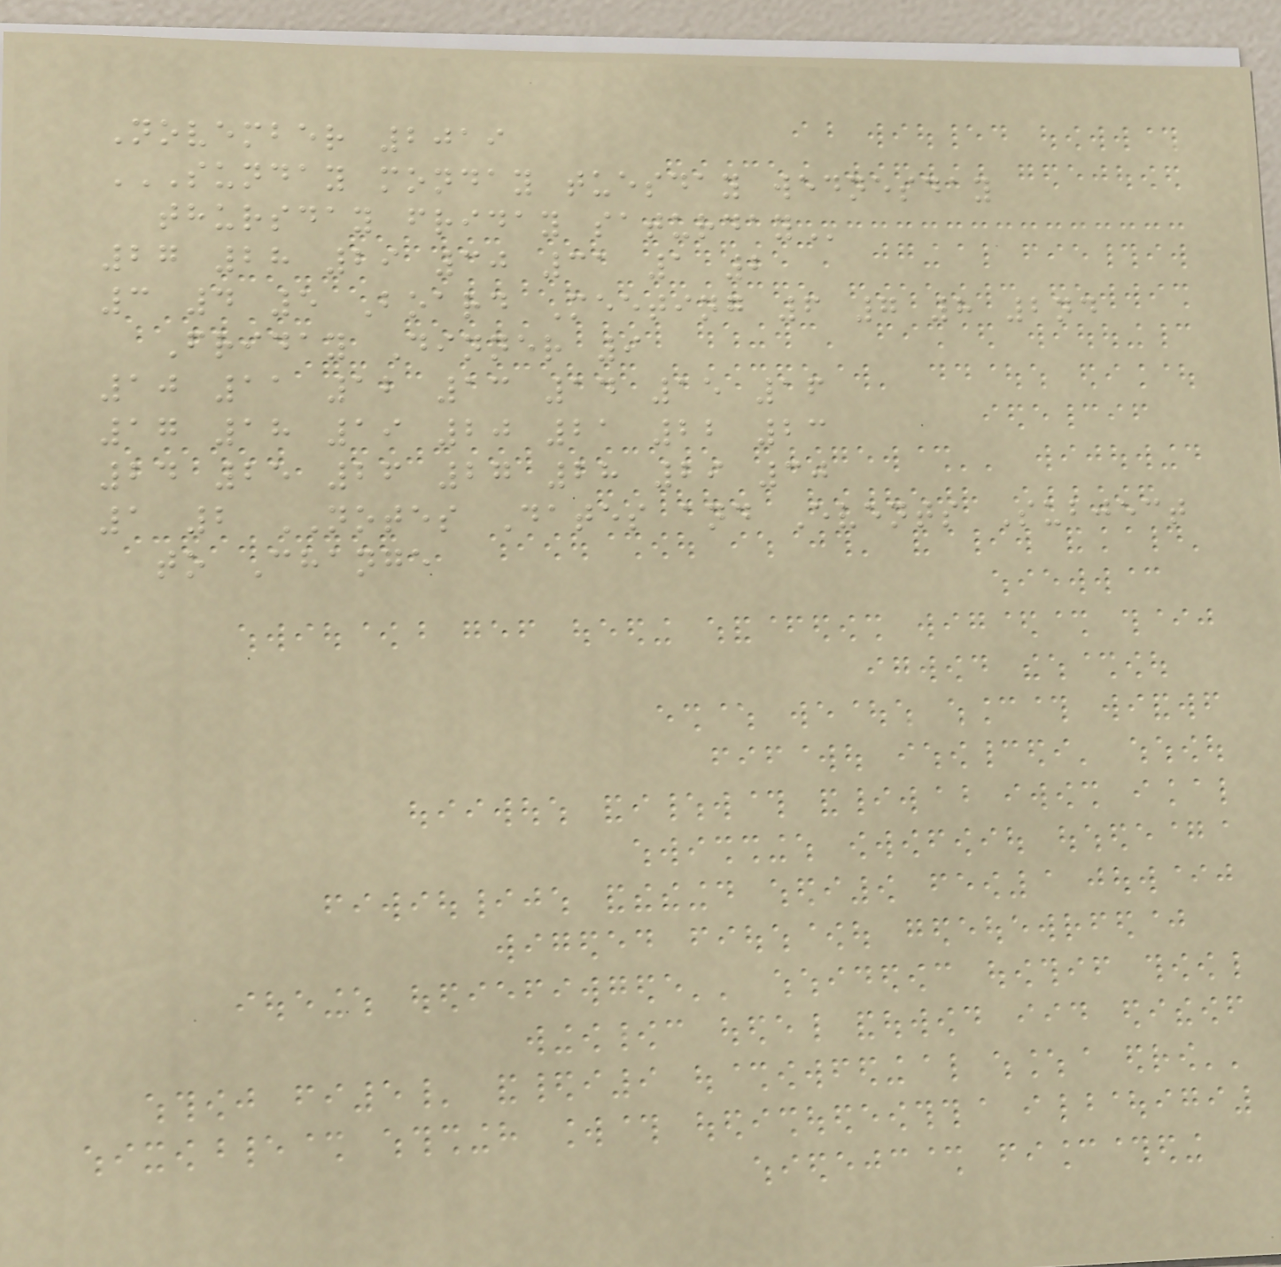November 2019
SUNDAY MONDAY TUESDAY WEDNESDAY
THURSDAY FRIDAY SATURDAY
27 28 29 30 31 1 2
3 4 5 Board Meeting 6 7 8 2nd
Friday Dinner 9
10 11 12 13 14 15 16
17 18 19 20 21 22 23
24 25 26 27 28 29 30
1 2 NOTES Dates and Events Subject
to Change
